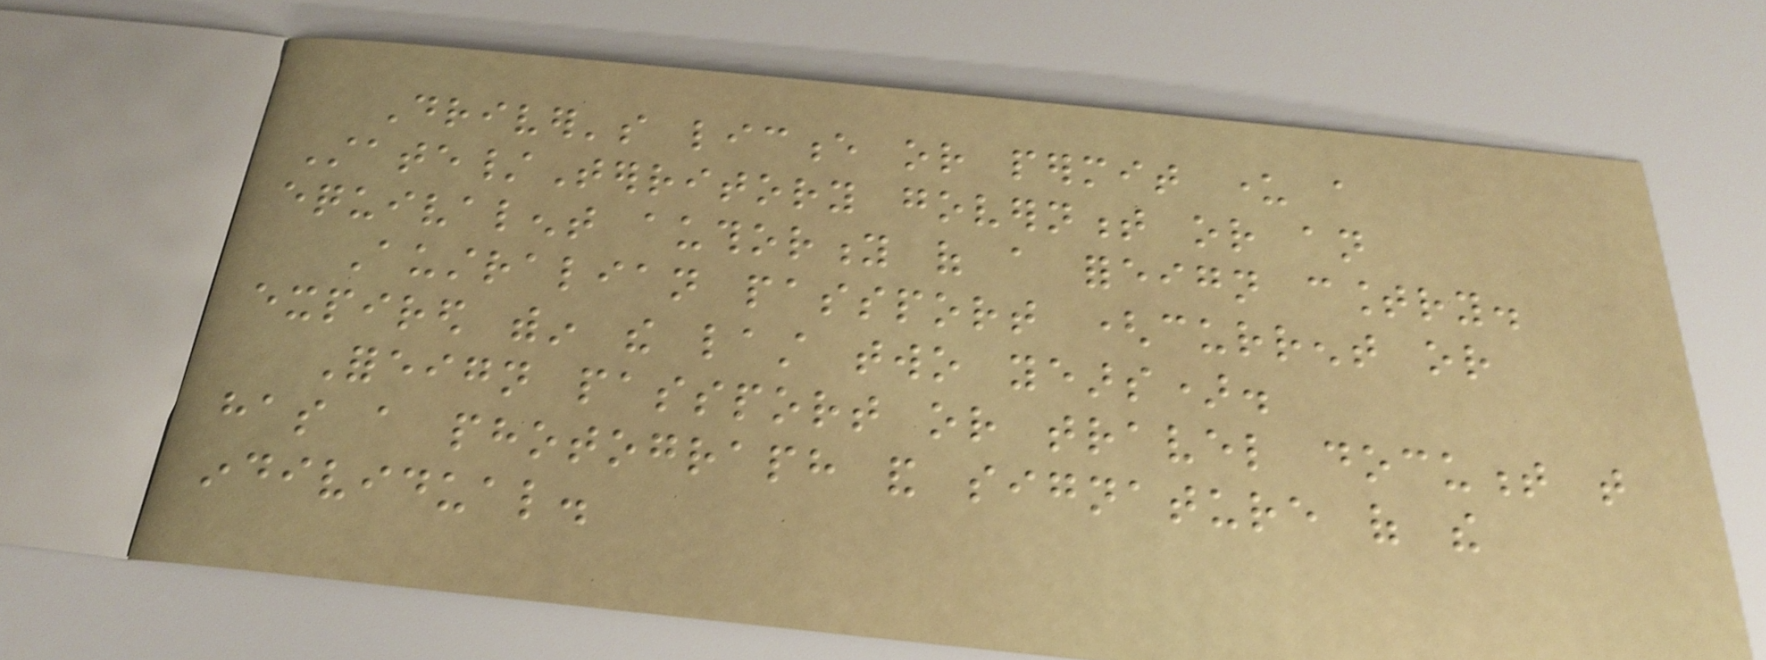Driver's licence or permit under a
State/Territory government or an
equivalent authority of a foreign country.
Australian passport (current or
expired within the last two years).
Foreign passport or travel document that
has a photograph and signature of the
individual.
